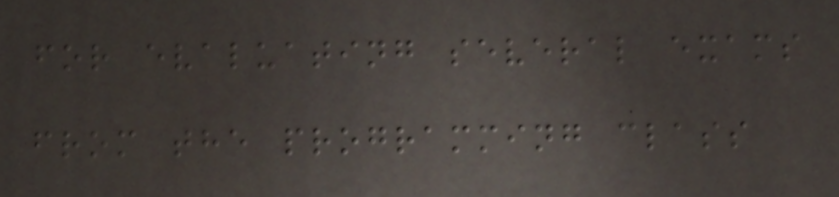for evaluating several exams
from the programming class
